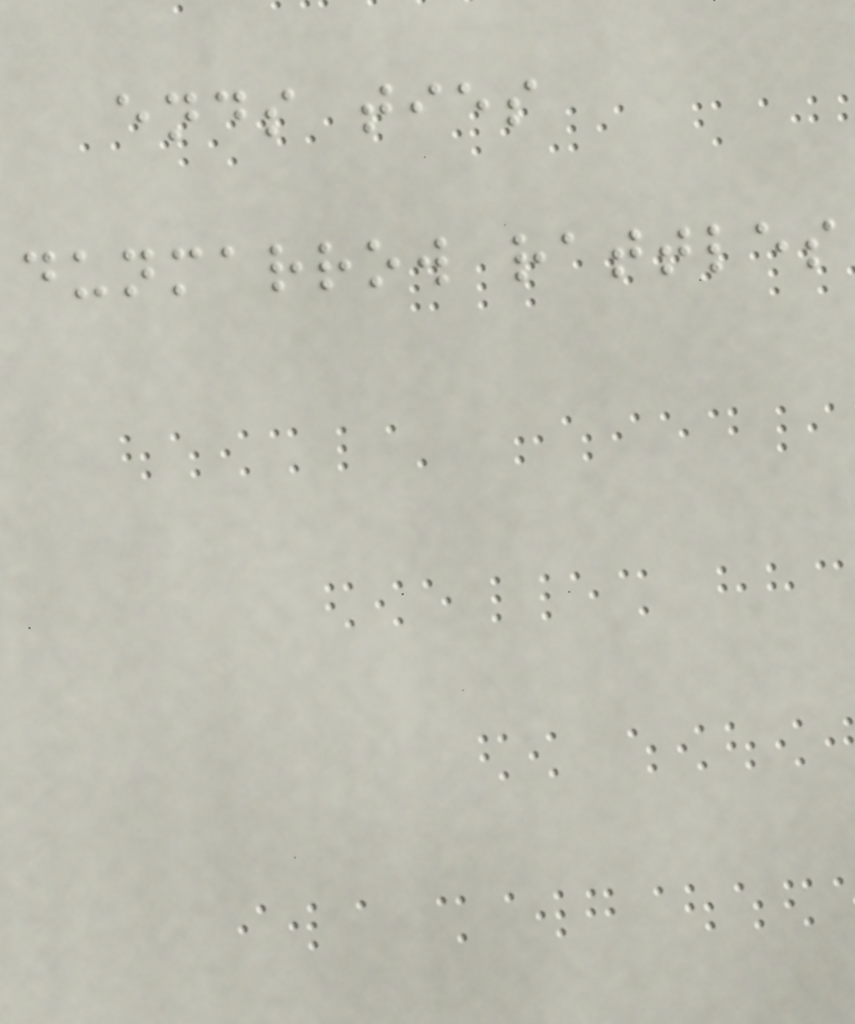ends ties
dunmarrow rattles
